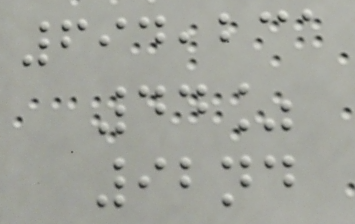694,231
44%
92nd
